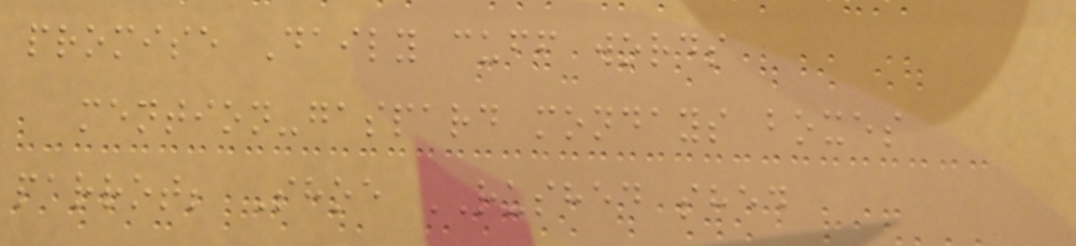promise Daily cuff words
mention-gaspard mondays boxes
parrot; Shoe RUSHED shed
